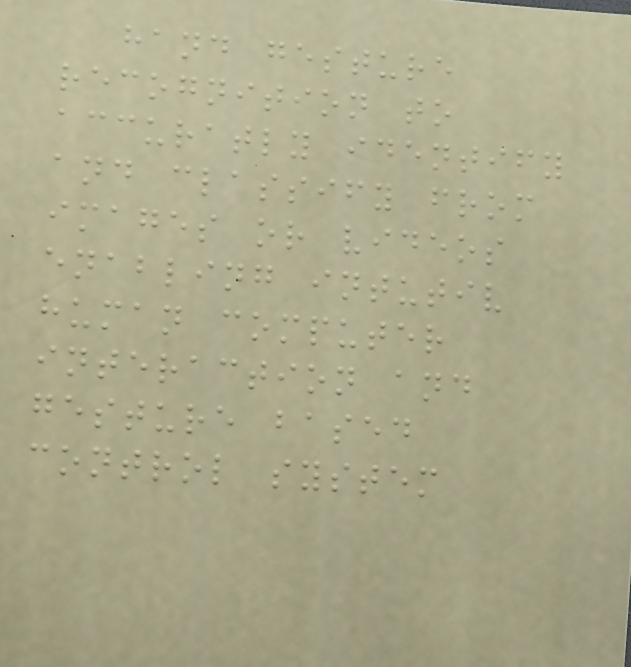hand gesture
recognition to
accuratly identify
and classify from
images or videos
enabling intutiv
human computer
interaction and
gesture based
control system
